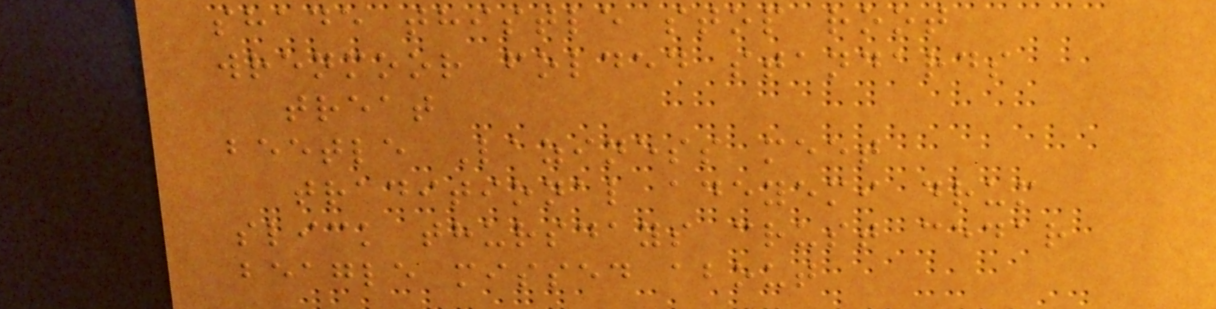shade thistle stop root
wrenmoor folded standards
treat
beetle Laziness meet
traditional adeyemi drum
slick thursdays crust cedar
beagle missed about
